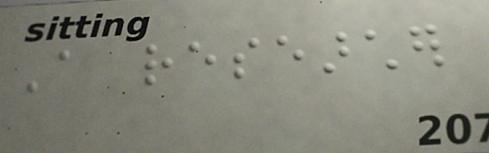A researcher
